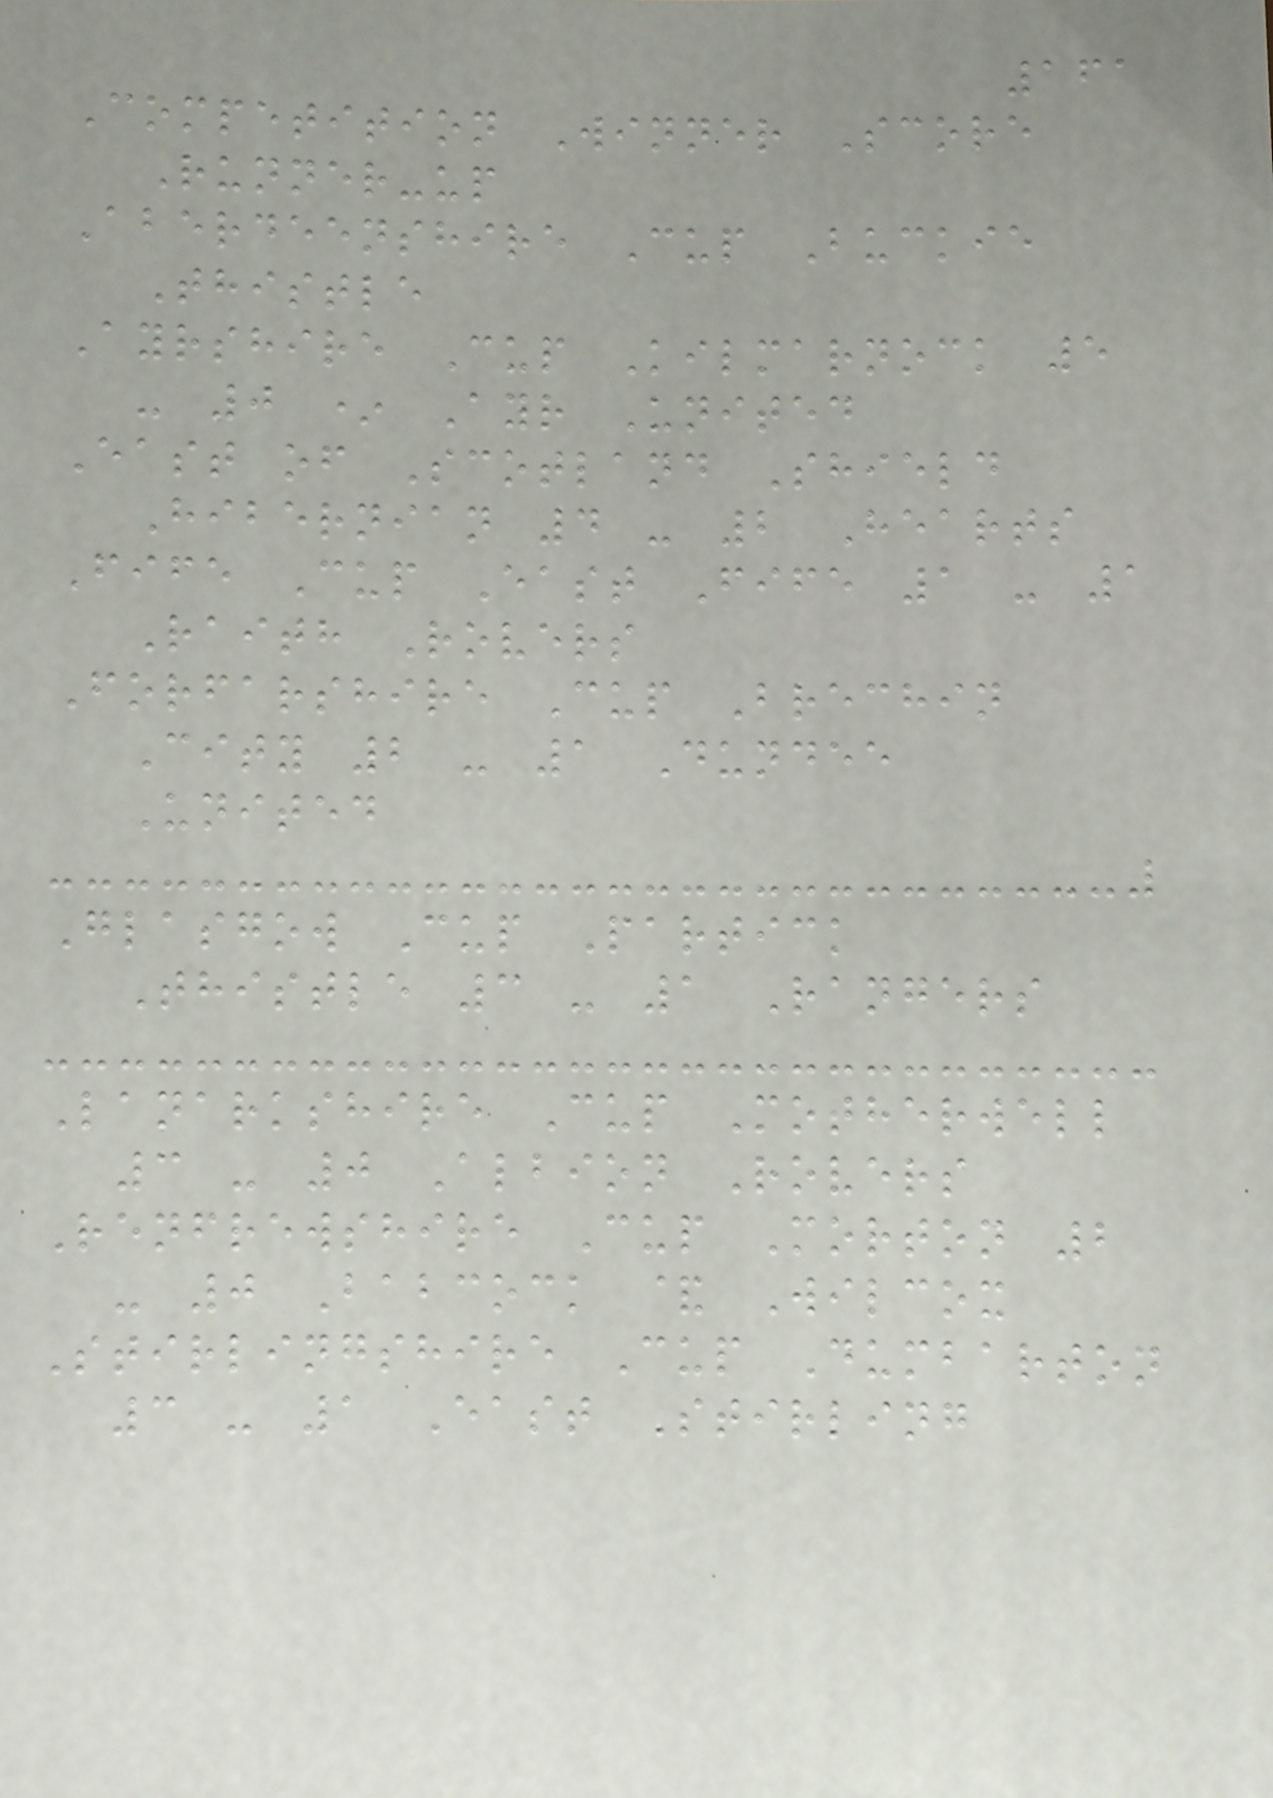161
Competition Winner Score
Runner-up
Aberdeenshire Cup Buckie
Thistle
Ayrshire Cup Kilmarnock 5
- 0 * Ayr United
East of Scotland Shield
Hibernian 4 - 2 Hearts
Fife Cup East Fife 1 - 1
Raith Rovers
Forfarshire Cup Brechin
City 2 - 1 Dundee
United
Glasgow Cup Partick
Thistle 3 - 1 Rangers
Lanarkshire Cup Motherwell
3 - 0 Albion Rovers
Renfrewshire Cup Morton 2
- 0 Babcock & Wilcox
Stirlingshire Cup Dumbarton
3 - 1 East Stirling
